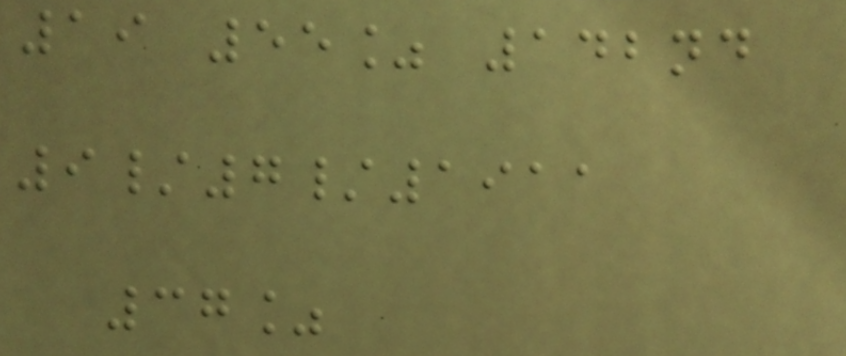19 55% 142nd
9/7/1911
37%
